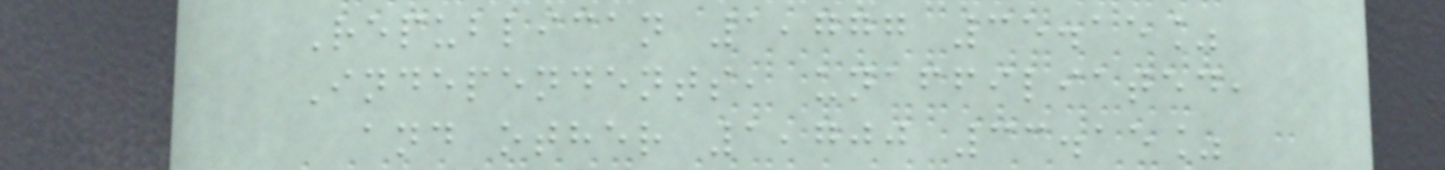Republican 1,777 35.15%
Independents, unaffiliated,
and other 1,700 33.15%
